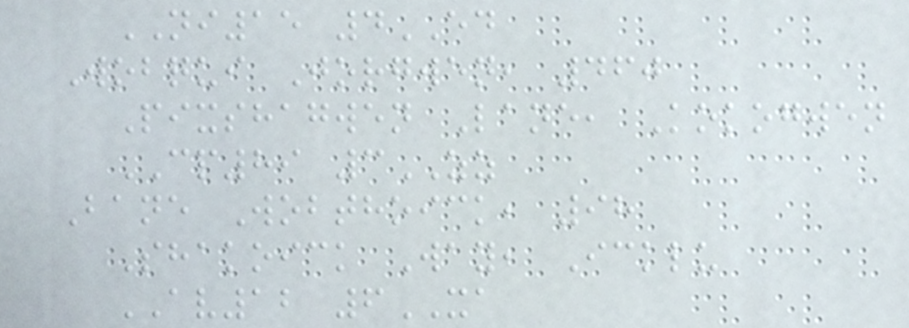NI15 4ED
Wobqui Jorgwen, 460
Pixshagwen Lane, Kokogwen
CP89 3ZZ
Bane Wobthoick, 98
Shakoick Way, Icklu
AV12 6XA
